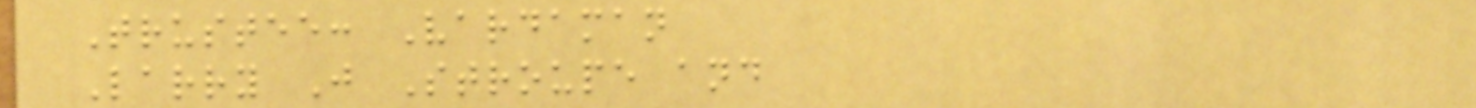Trustee: Vardaman
Larry J Stroupe and
